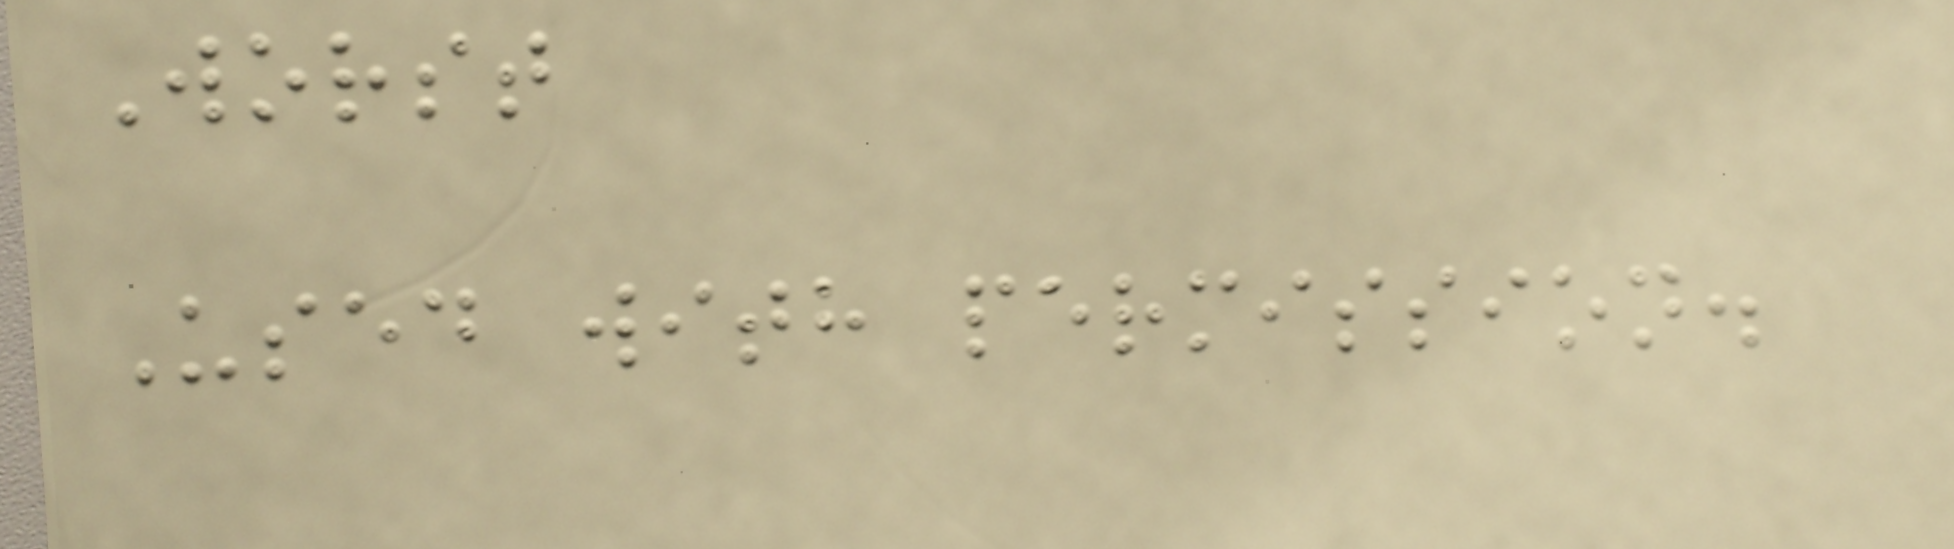Worst
Used with permission.
